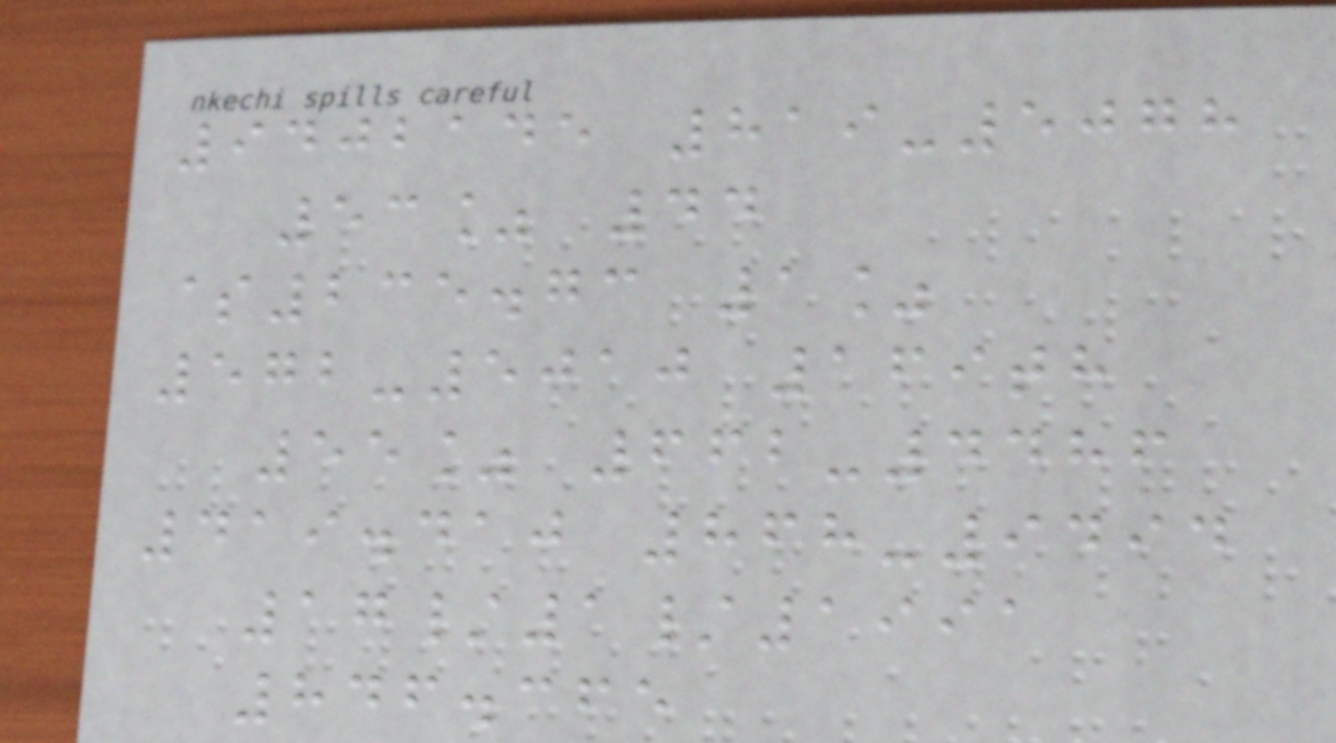9402145 819-5078
53% 44
$235.73 1%
572-5010 169th
55% 662-4486
419.410 868-9494
17/1/1991
846.365
